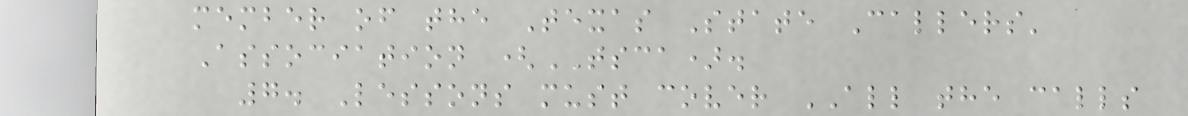member of the Texas State Callers'
Association (TSCA).
7. Lessons must cover ALL the calls
